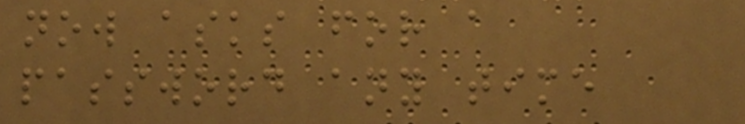now asks for a
password any time
